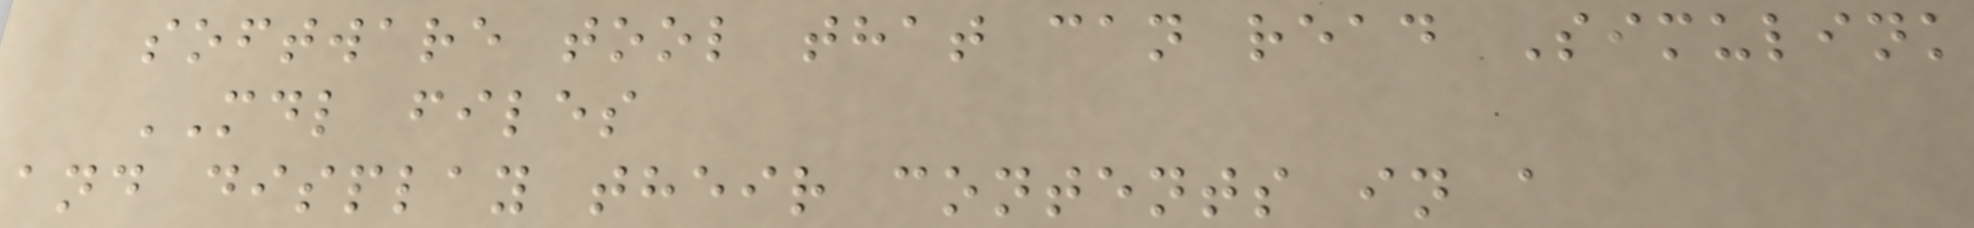software tool that can read Simulink
MDL files
and display their contents in a
